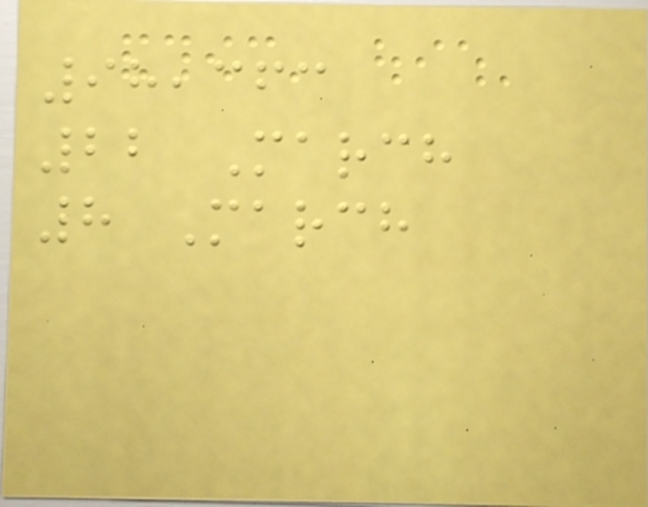98,363
22 March
8 March
